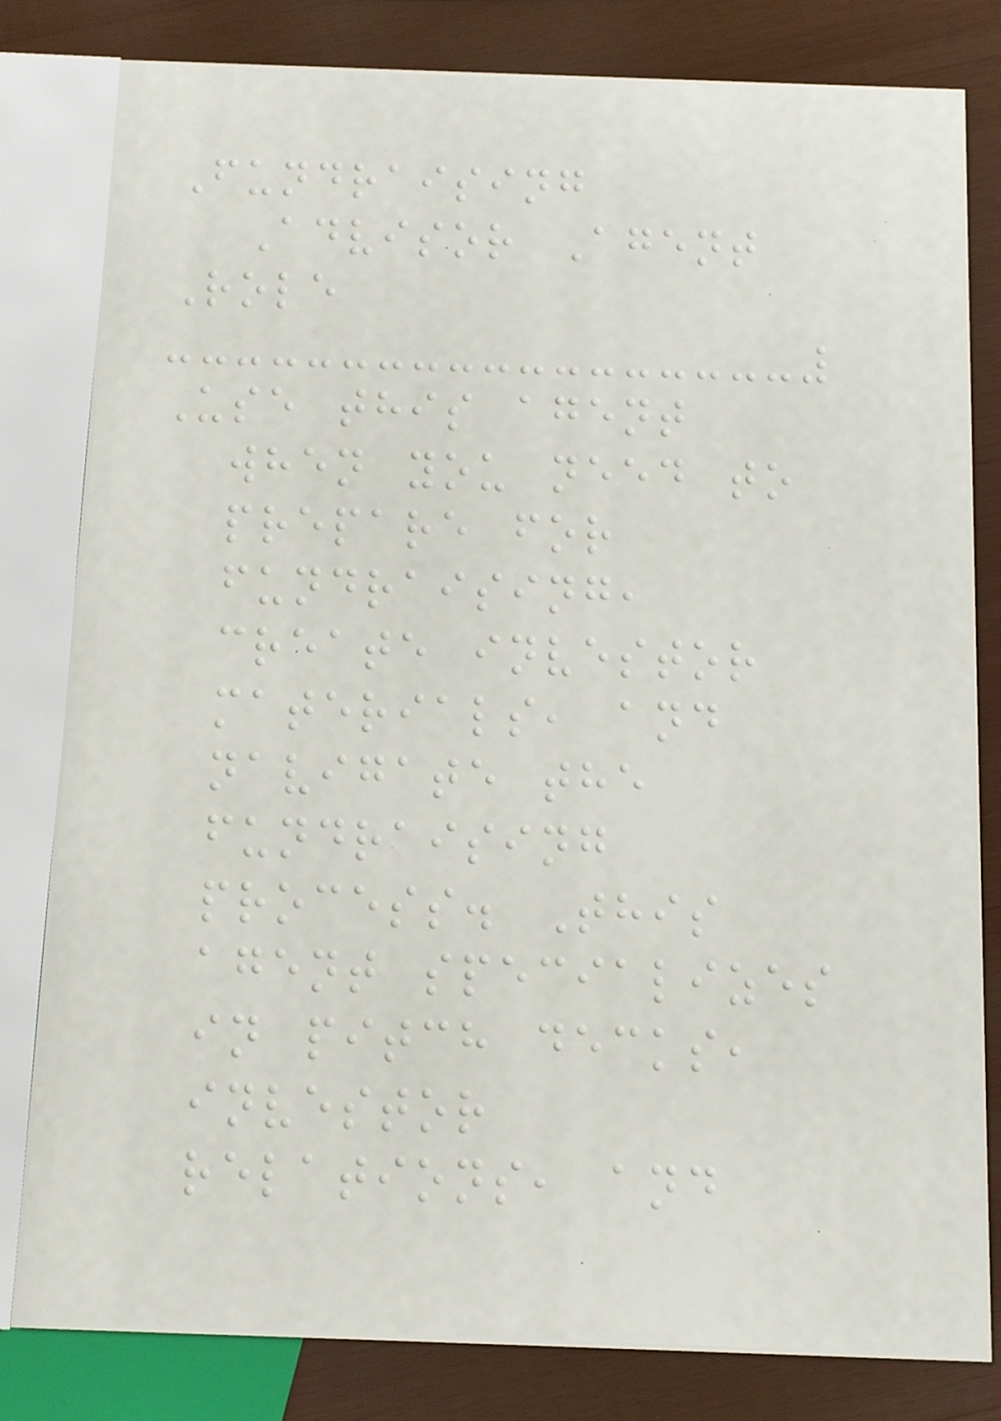Fundraising
Advisor Agent
Role
Use this agent
when you need to
prepare for
fundraising,
create investor
materials, and
navigate the
fundraising
process. This
agent specializes
in pitch decks,
investor
relations, and
